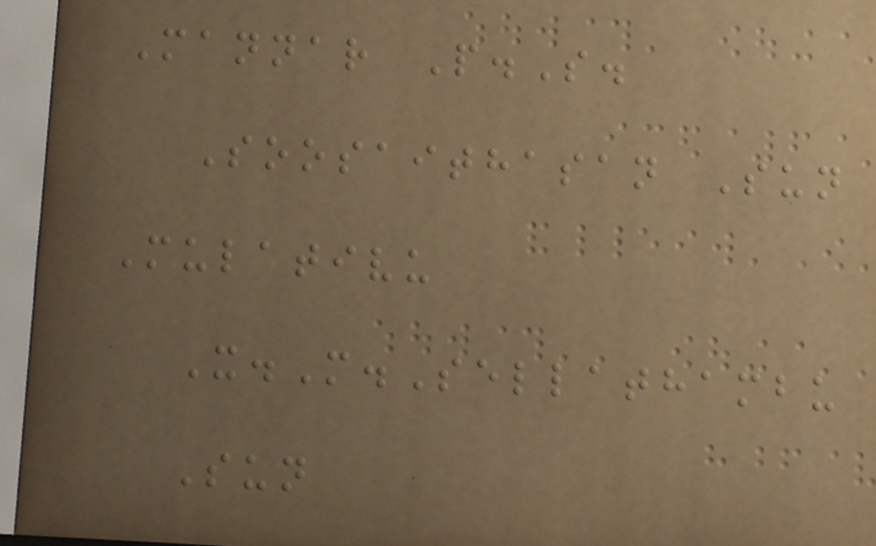Mannar P.S.
Soosaithasan Sun
Mulativu
X.M.Sellathambu
Sun
